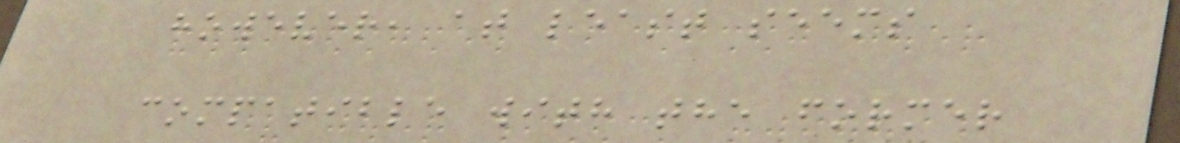however, at least seems
compatible with the former
